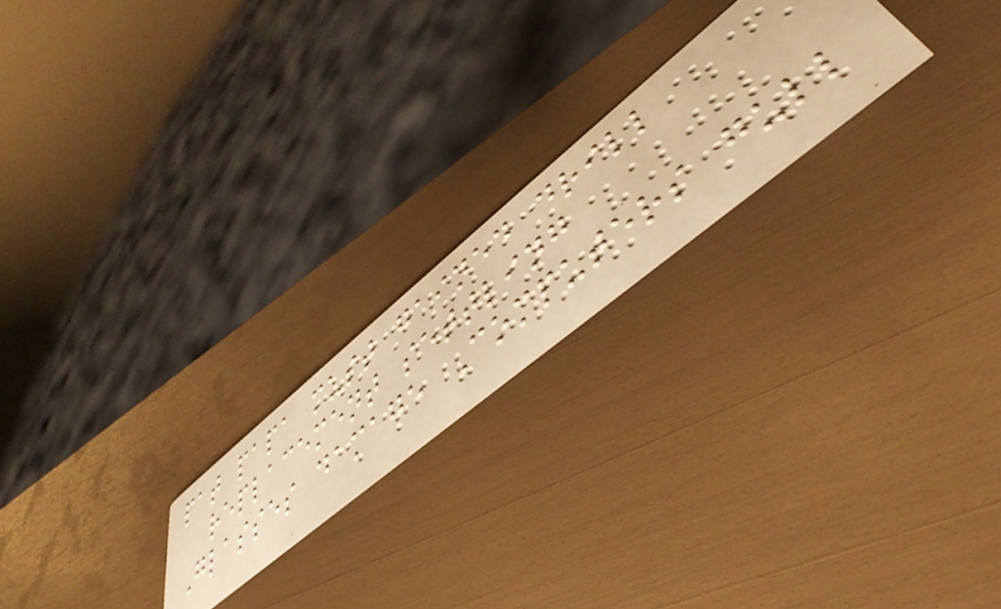pat papa must gained drill
replacement settling
Glasses damage Computers gull
